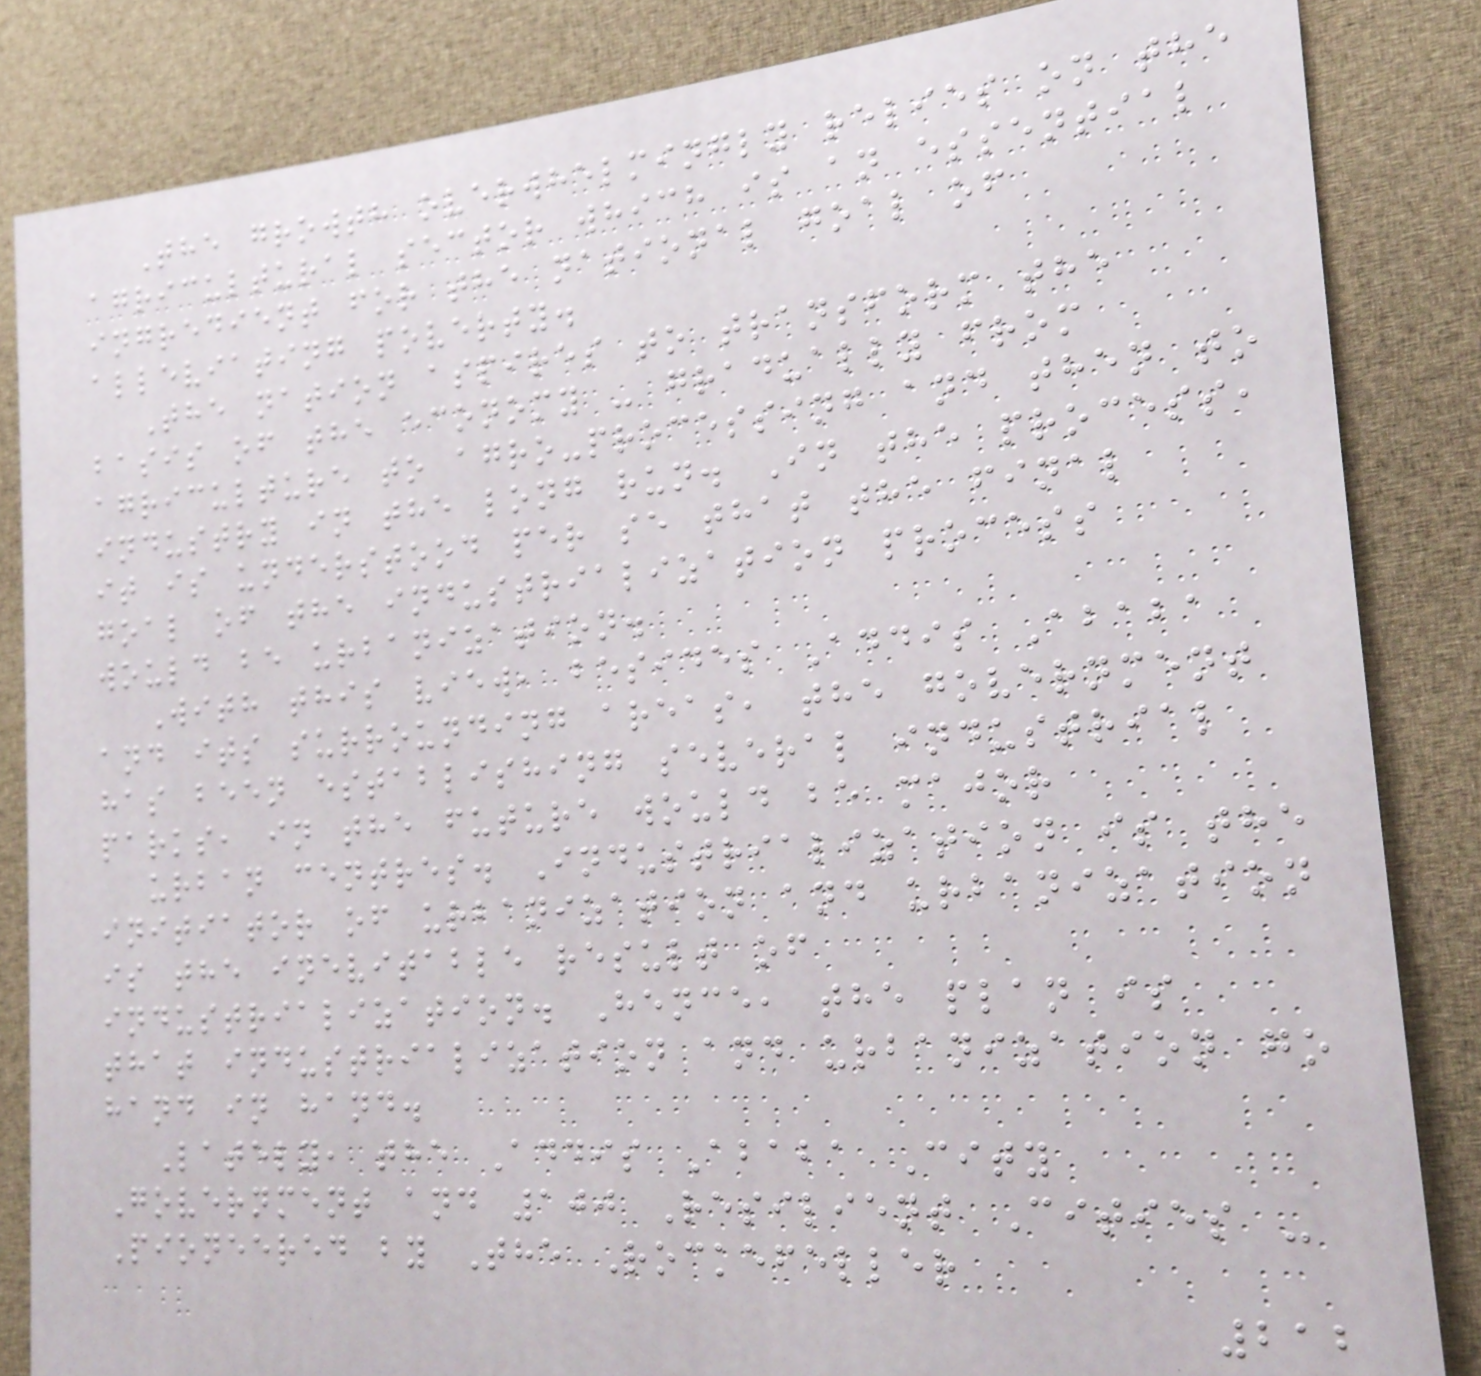The growth overwhelmingly relies on the
agricultural sector which is an essential
ingredient for the national goal of
alleviating poverty.
The nation aspires to transform the
basis of the economy - gradually from
agriculture to agro-processing and then to
industry in the long run. In the process,
it is understood per se that the final
goal of the industrialization process
would be urbanization.
With this view, besides Addis Ababa
and its surrounding areas, the government
has been establishing several industrial
parks, in the future would be major
urban centres. Industrialization is the
initiator of urbanization and urbanization
is the inevitable result of
industrialization. Hence, the plan is
that industrialization and urbanization go
hand in hand.
Lately, the Addis Ababa City
Government and 100 Resilient Cities -
Pioneered by The Rockefeller
212
